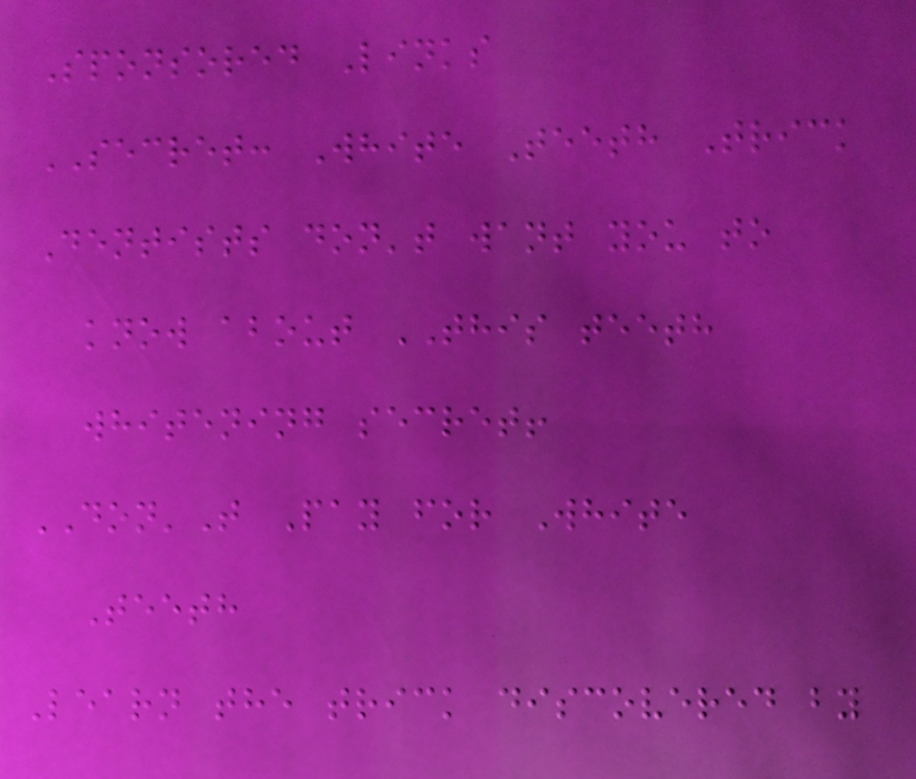Sponsored Links
SECRET: White Teeth Trick
Dentists don't want you to
know about THIS teeth
whitening secret!
DON'T Pay for White
Teeth
Learn the trick discovered by
